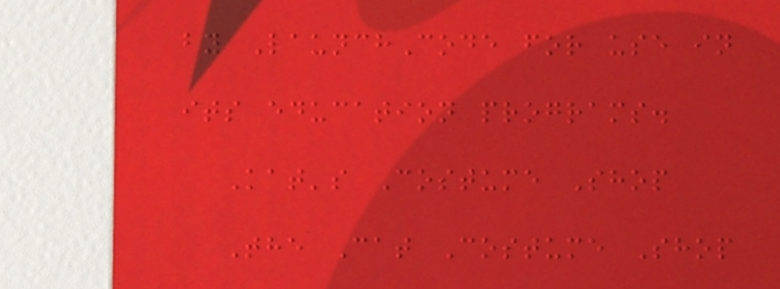by LaunchCode for use in
its education programs.
Kat's Costume Shop
The Cat Costume Shop
